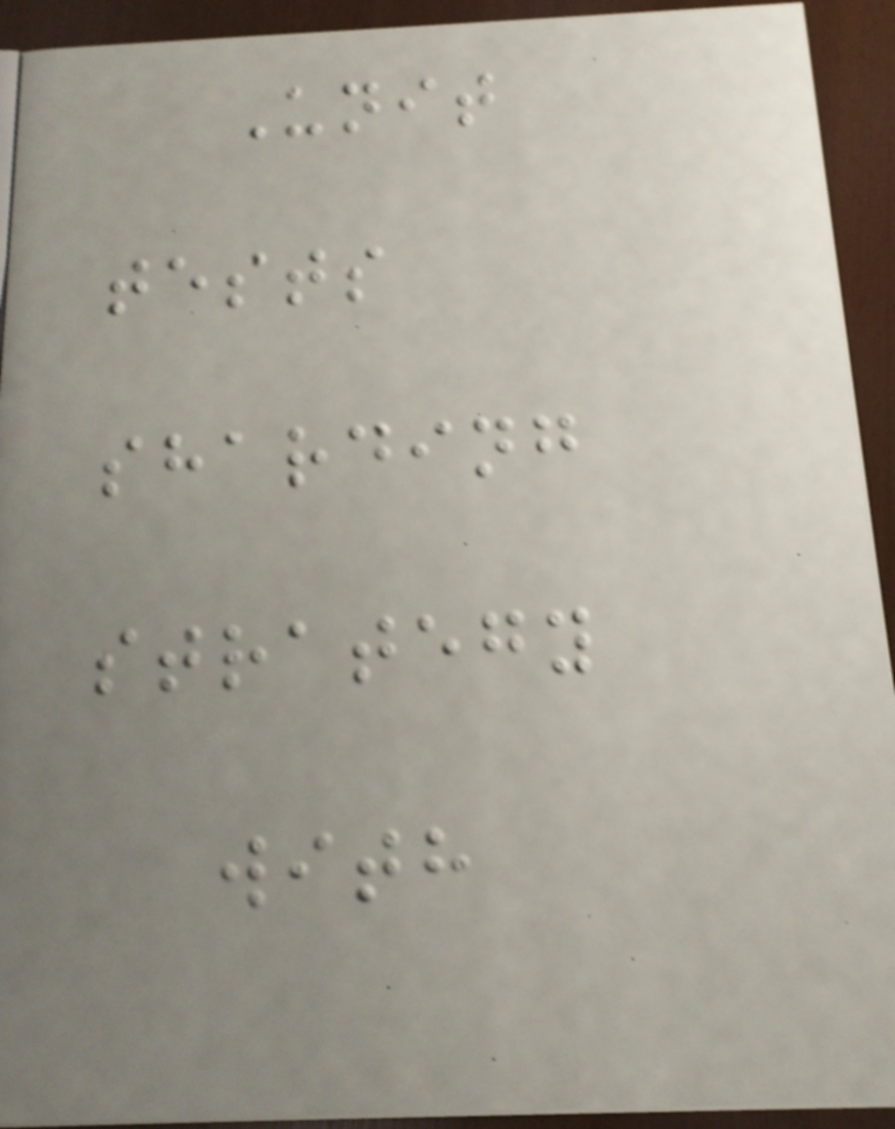Unit
tests
sharding
strategy
with
